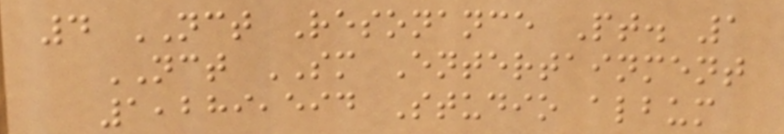4 NCT Resonance Pt. 1
NCT SM Entertainment
1,289,594 Studio album
